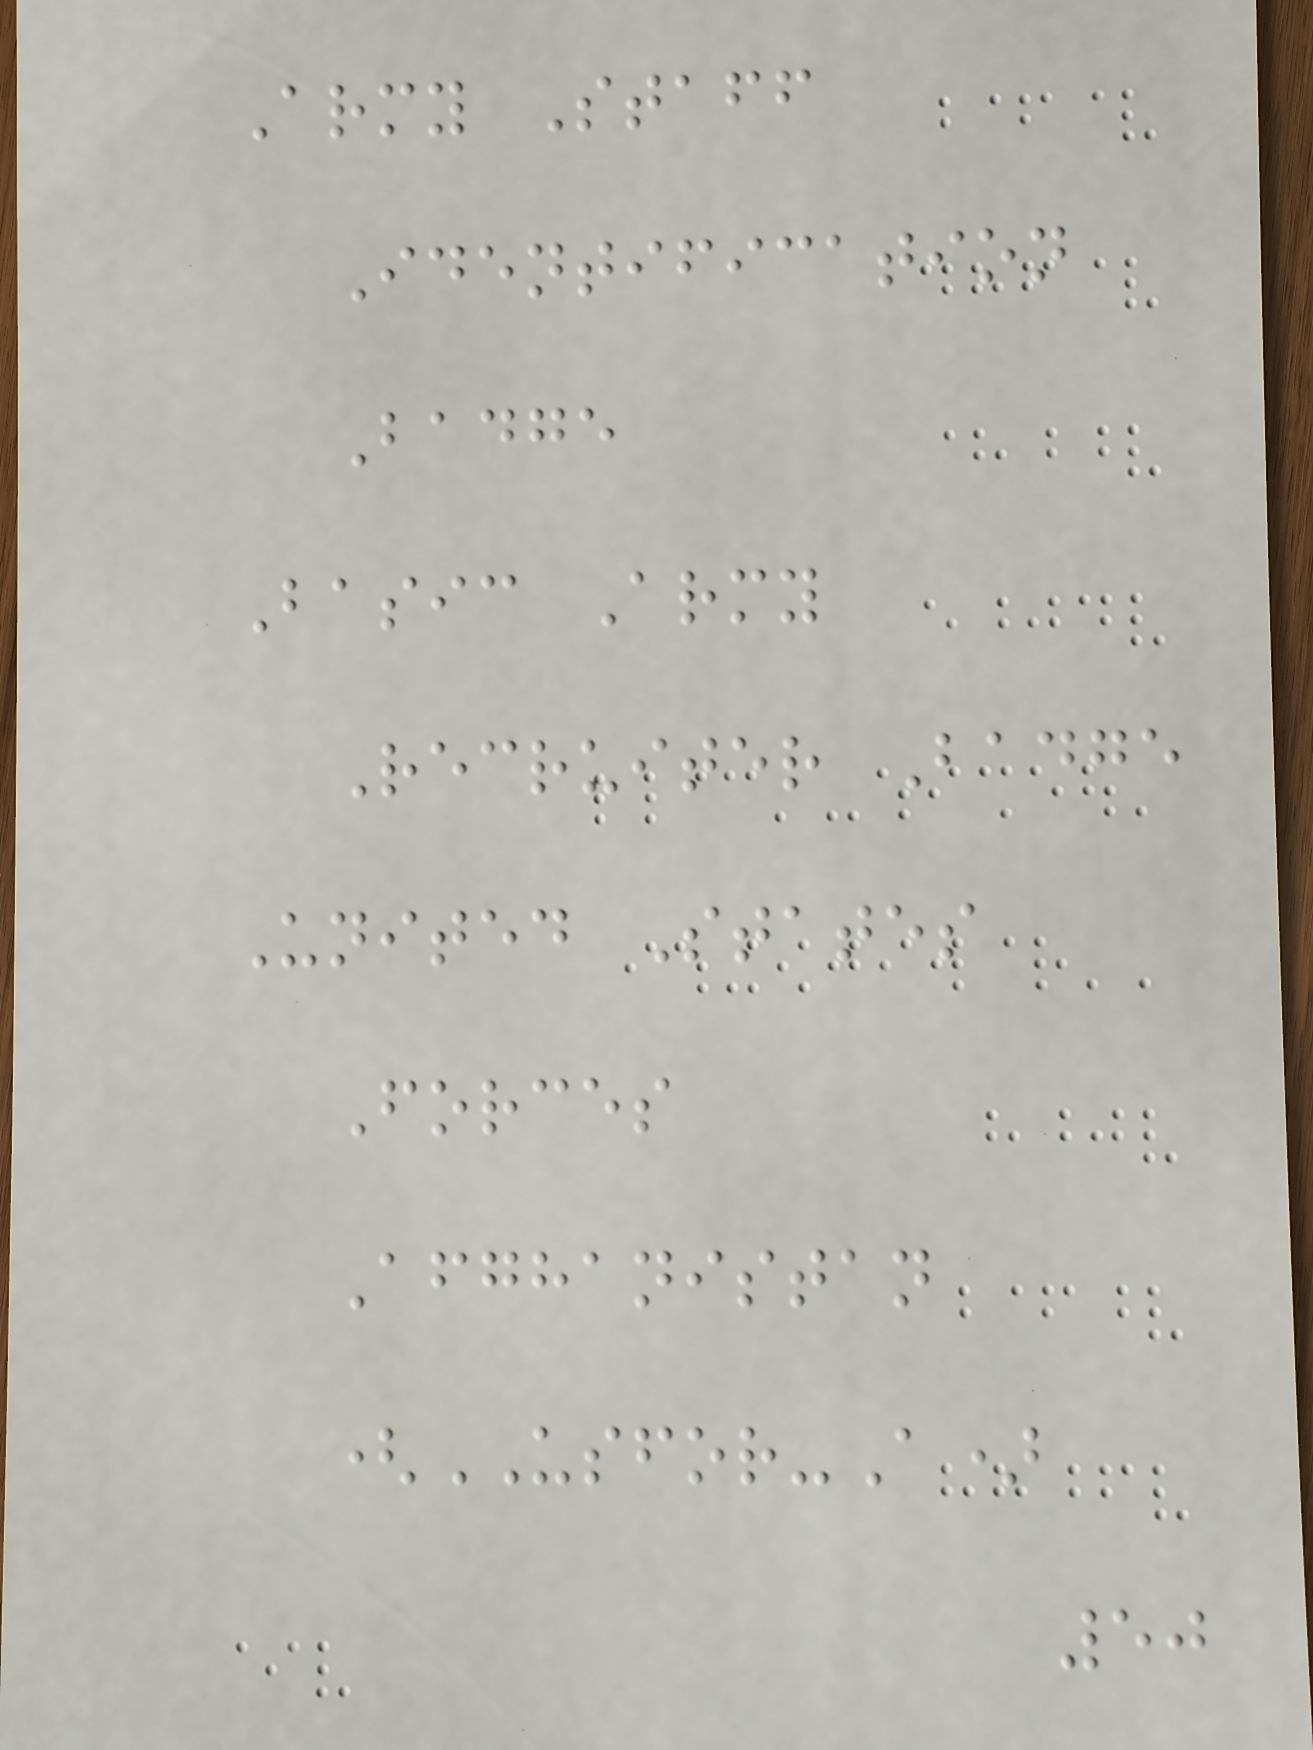Army Staff
Identification
Badge
Basic Army
Recruiter Badge
United States
Forces
Afghanistan
(USFOR-A)
50
